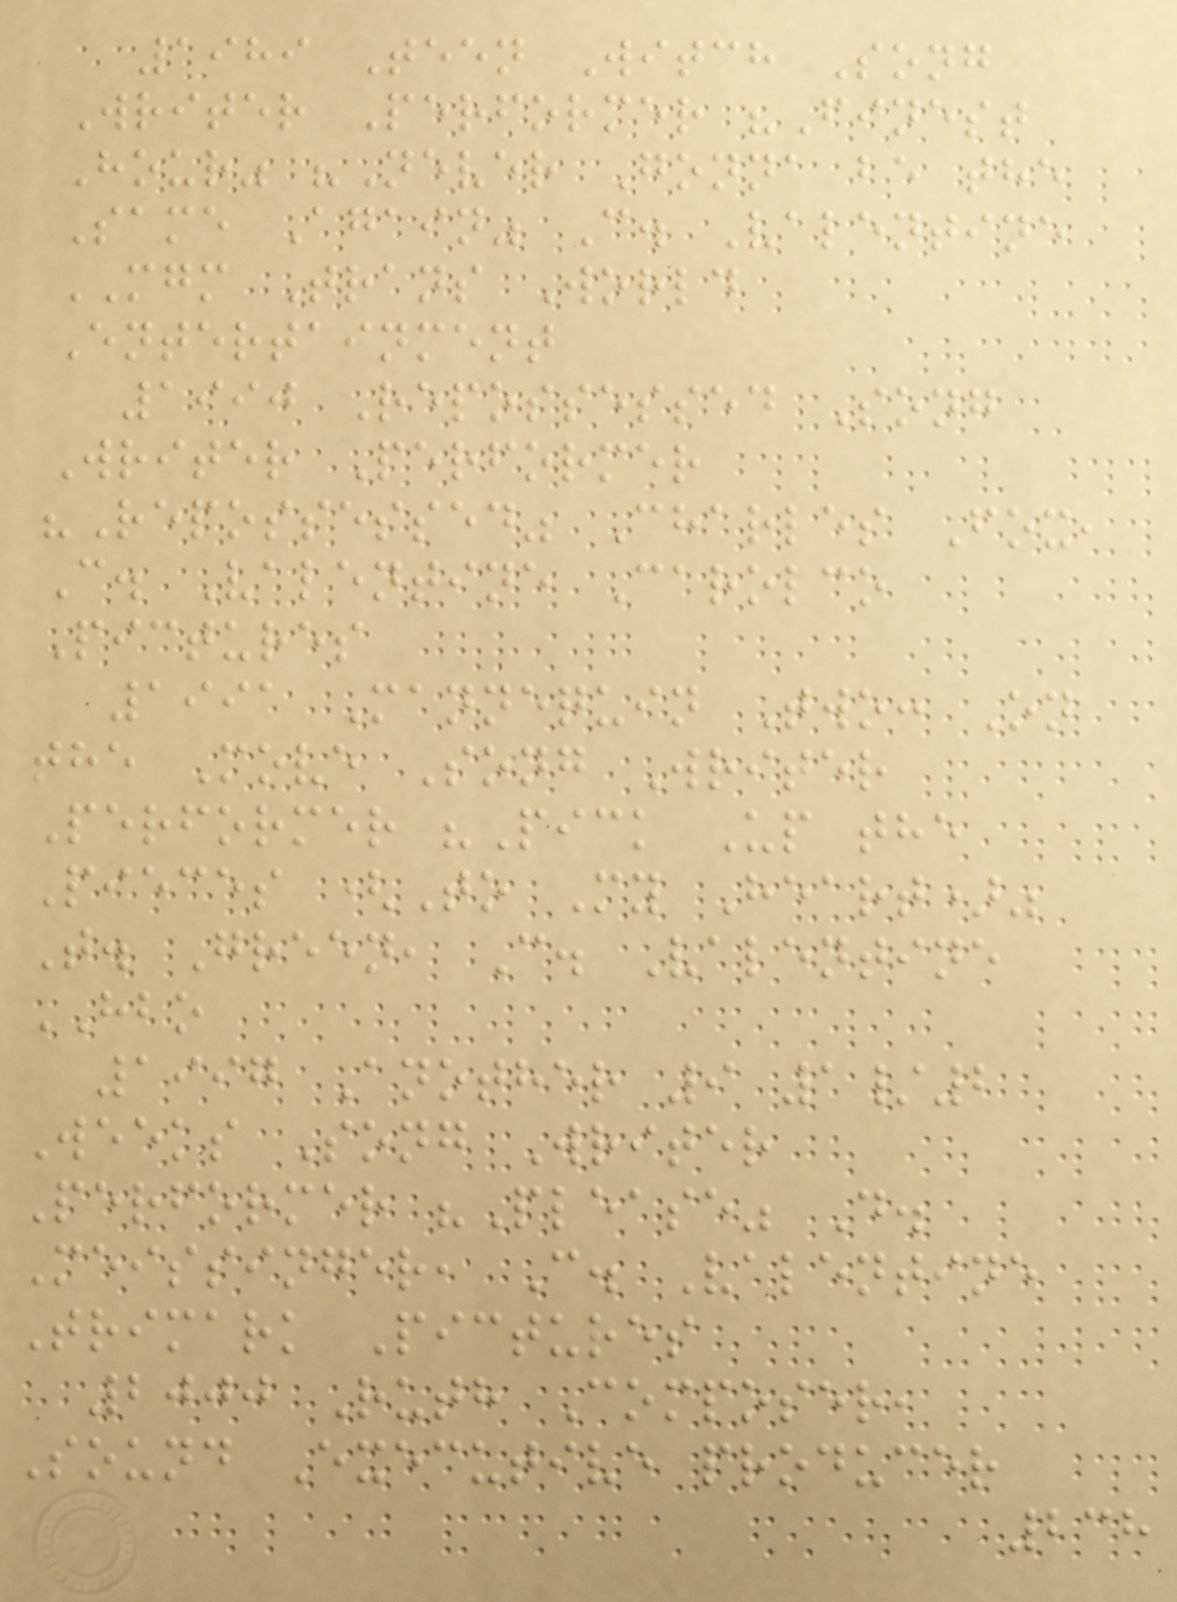1989 Teen Witch Song
Writer Performer "Finest
Hour" "Never Gonna be the
Same Again" C. Valentine
MGM Trans World
Entertainment
1990 Repossessed Song
Writer Performer
"Repossessed" Charles Fox,
C. Valentine Carolco
Pictures
1991 Mannequin Two: On
the Move Song Writer
Performer "Pick Up the
Pieces (To My Heart)"
T. Green, C. Valentine
HBO
1997 Another 9 1/2
Weeks Song Writer
Performer "Please" D.
Meissinger, C. Valentine
Trimark Pictures
2000 Ruth Composer,
Sound Executive producer
238
